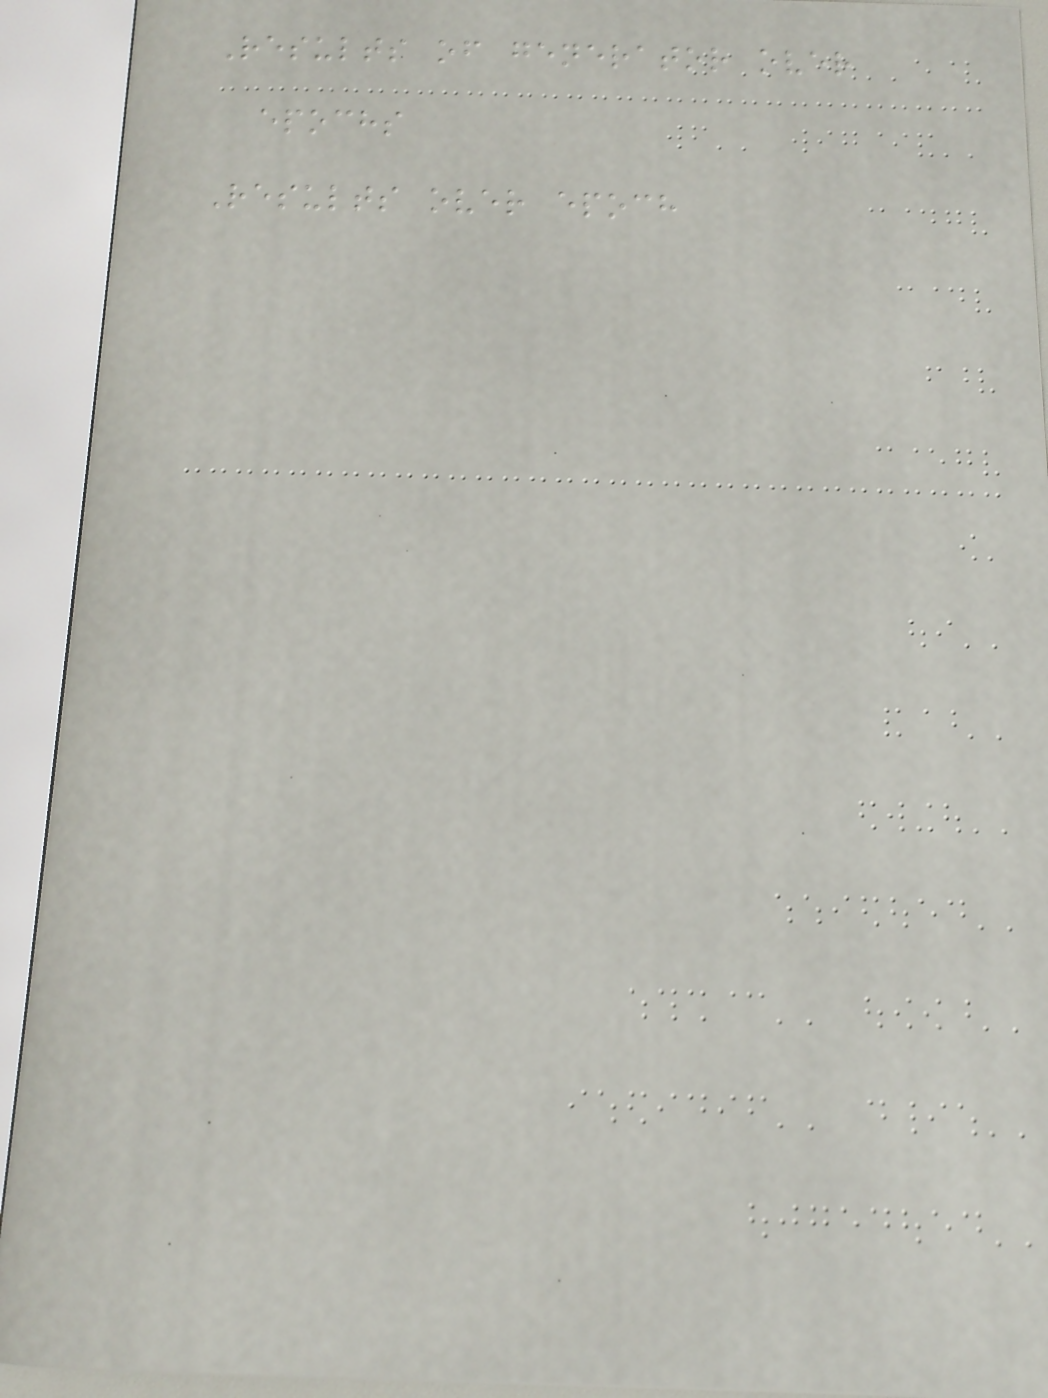Results of generator over
epochs
Results over epoch
